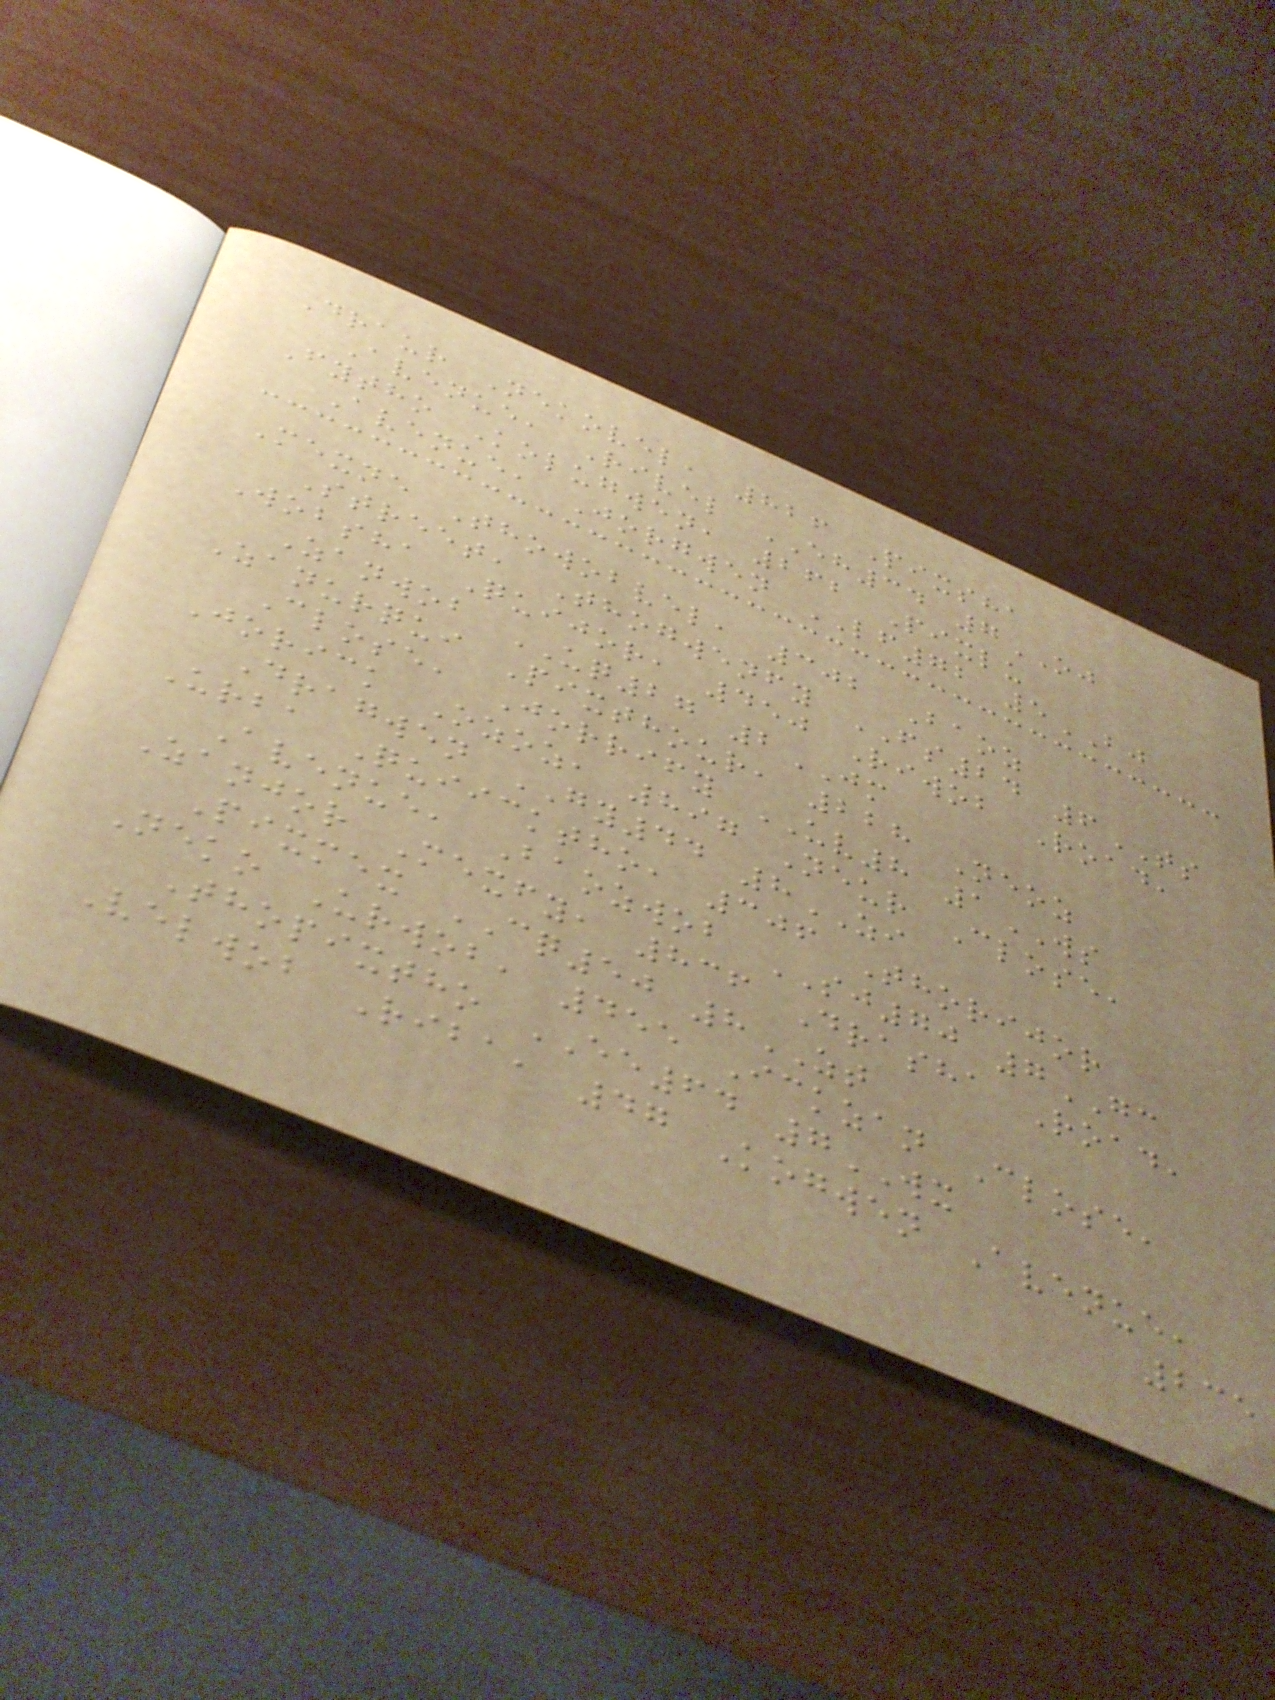Draur Nekovel, 826 Pixsha
Avenue, Rivel EH34 7OJ
Fytho Kolugwen, 262 Pixlu
Avenue, Jorgwen LF72 5BJ
Mexne Thowobvel, 302 Baoz
Street, Thogwenfy FS24 6TS
Wobsha Quijor, 450 Riwob Road,
Zanwob UQ27 2JM
Zanurqui Pixthour, 228 Neoz
Close, Jorrify UV8 1WS
Jorick Ozoz, 897 Neur Close,
Dragwen GY44 8ZI
Urba Quiicktho, 306 Thorijor
Avenue, Baozwob SJ70 7GC
Zanjor Mexfy, 836 Drasha Road,
Pixmex CQ50 8ZT
Neko Urwob, 455 Ickzan Close,
Thopixtho EE64 7WX
Velwob Riba, 47 Kogwen Avenue,
235
